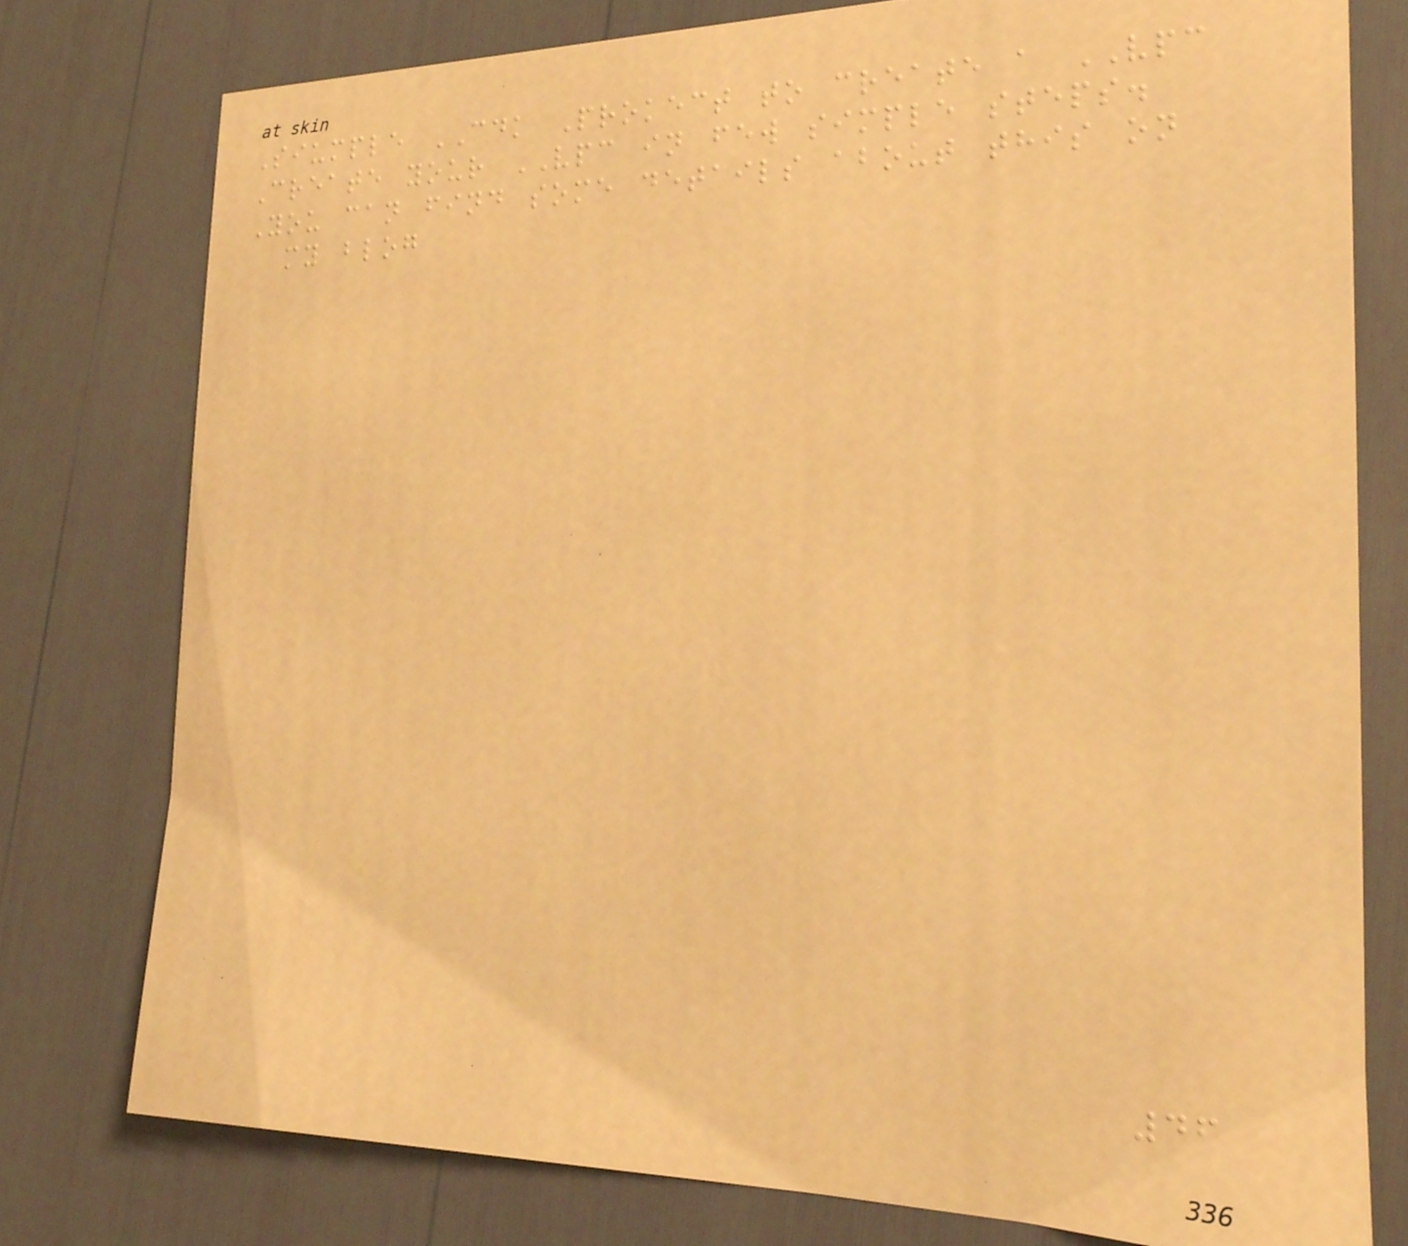Siumple CDK Prokect to create a VPC
Create your VPC in few simple steps.
You can find some details about this on
my blog
46
